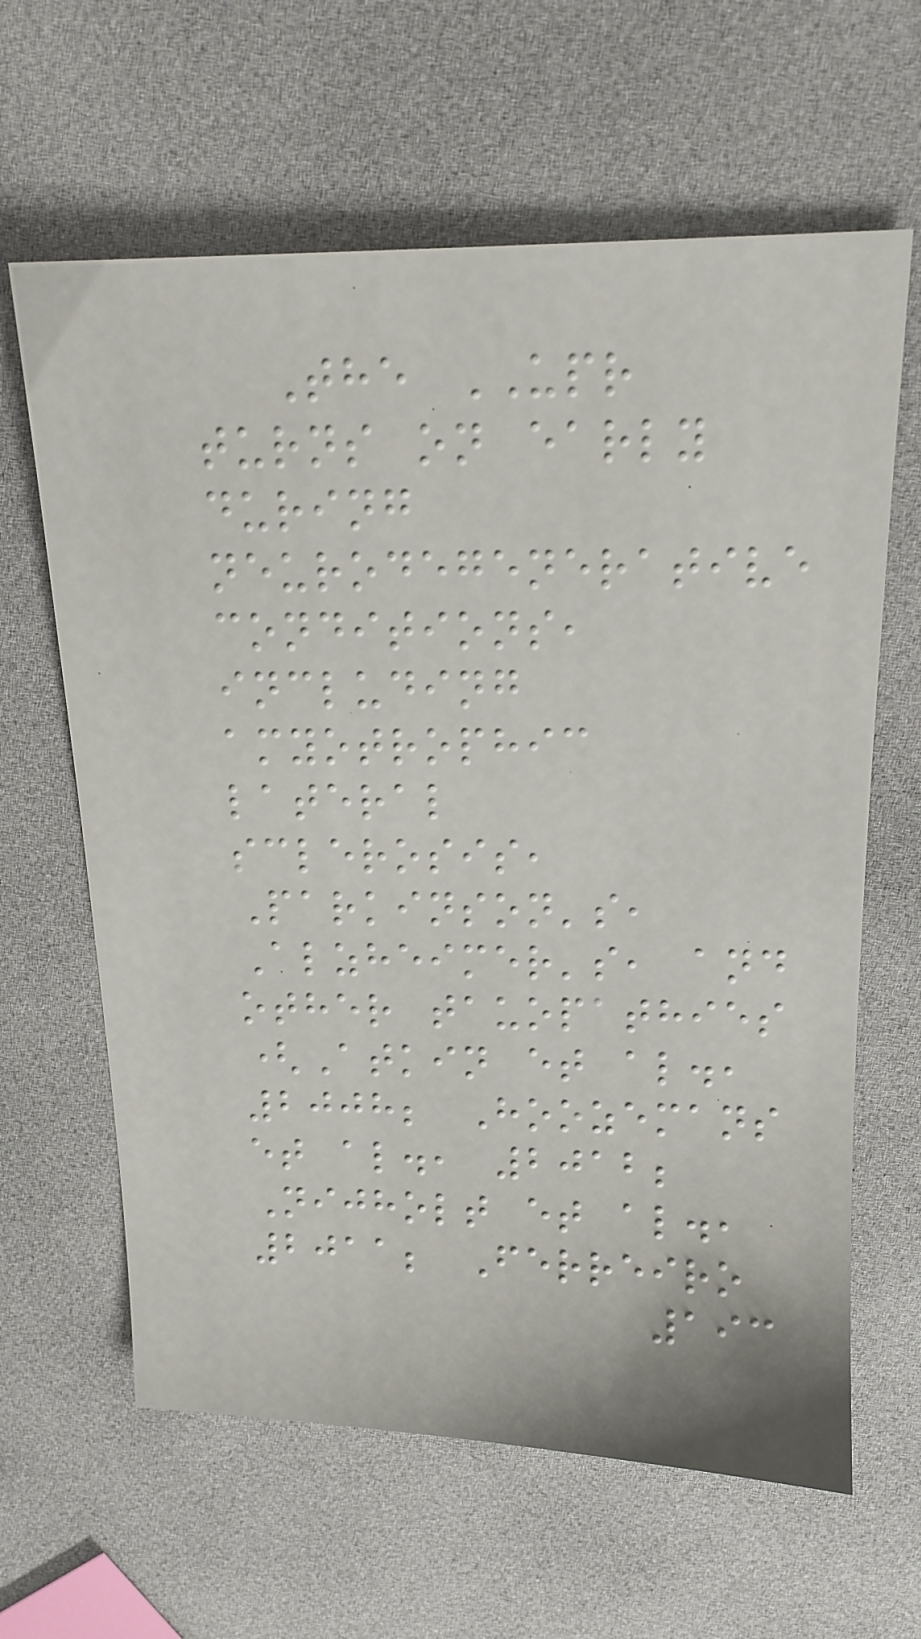The UPR
turns on early
during
neurodegenerative
conditions,
including
amyotrophic
lateral
sclerosis,
Parkinson's,
Alzheimer's, and
other tauopathies
(Atkin et al.,
2008; Hoozemans
et al., 2012;
Nijholt et al.,
2011; Ferreiro
193
